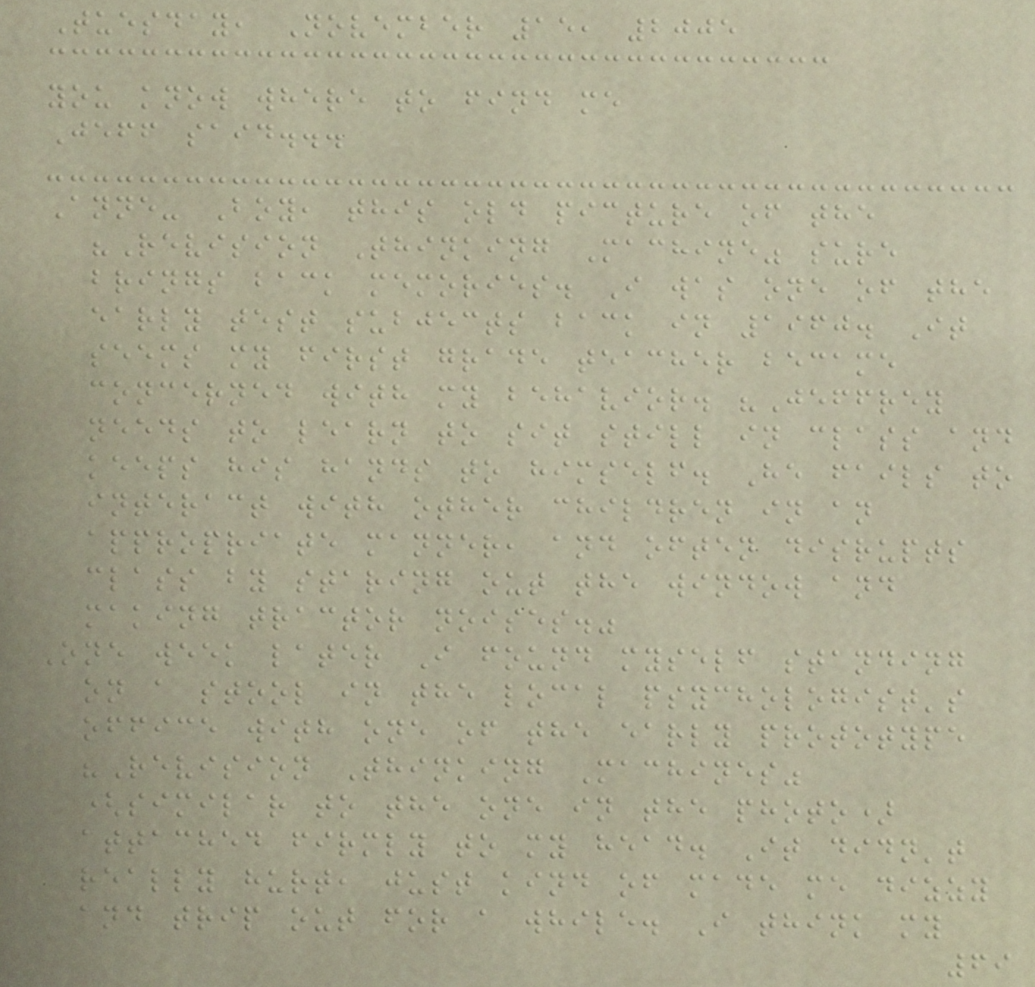Tuesday, November 15, 2005
you know where to find me
Jeff said...
Anne- Boy, this old picture of the
"Revision Thinking Machine" sure
brings back memories. I was one of the
early test subjects back in 1960. It
seems my first grade teacher became
concerned with my behavior. "Jeffrey
needs to learn to sit still in class and
keeps his hands to himself. He fails to
interact with other children in an
appropriate manner, and often disrupts
class by staring out the window and
making tractor noises."
One week later I found myself standing
on a stool in the local psychologist's
office with one of the early prototype
"Revision Thinking Machines"
(similar to the one in the photo)
attached firmly to my head. It didn't
really hurt, just kind of made me dizzy
and trip out for a while. I think my
69
